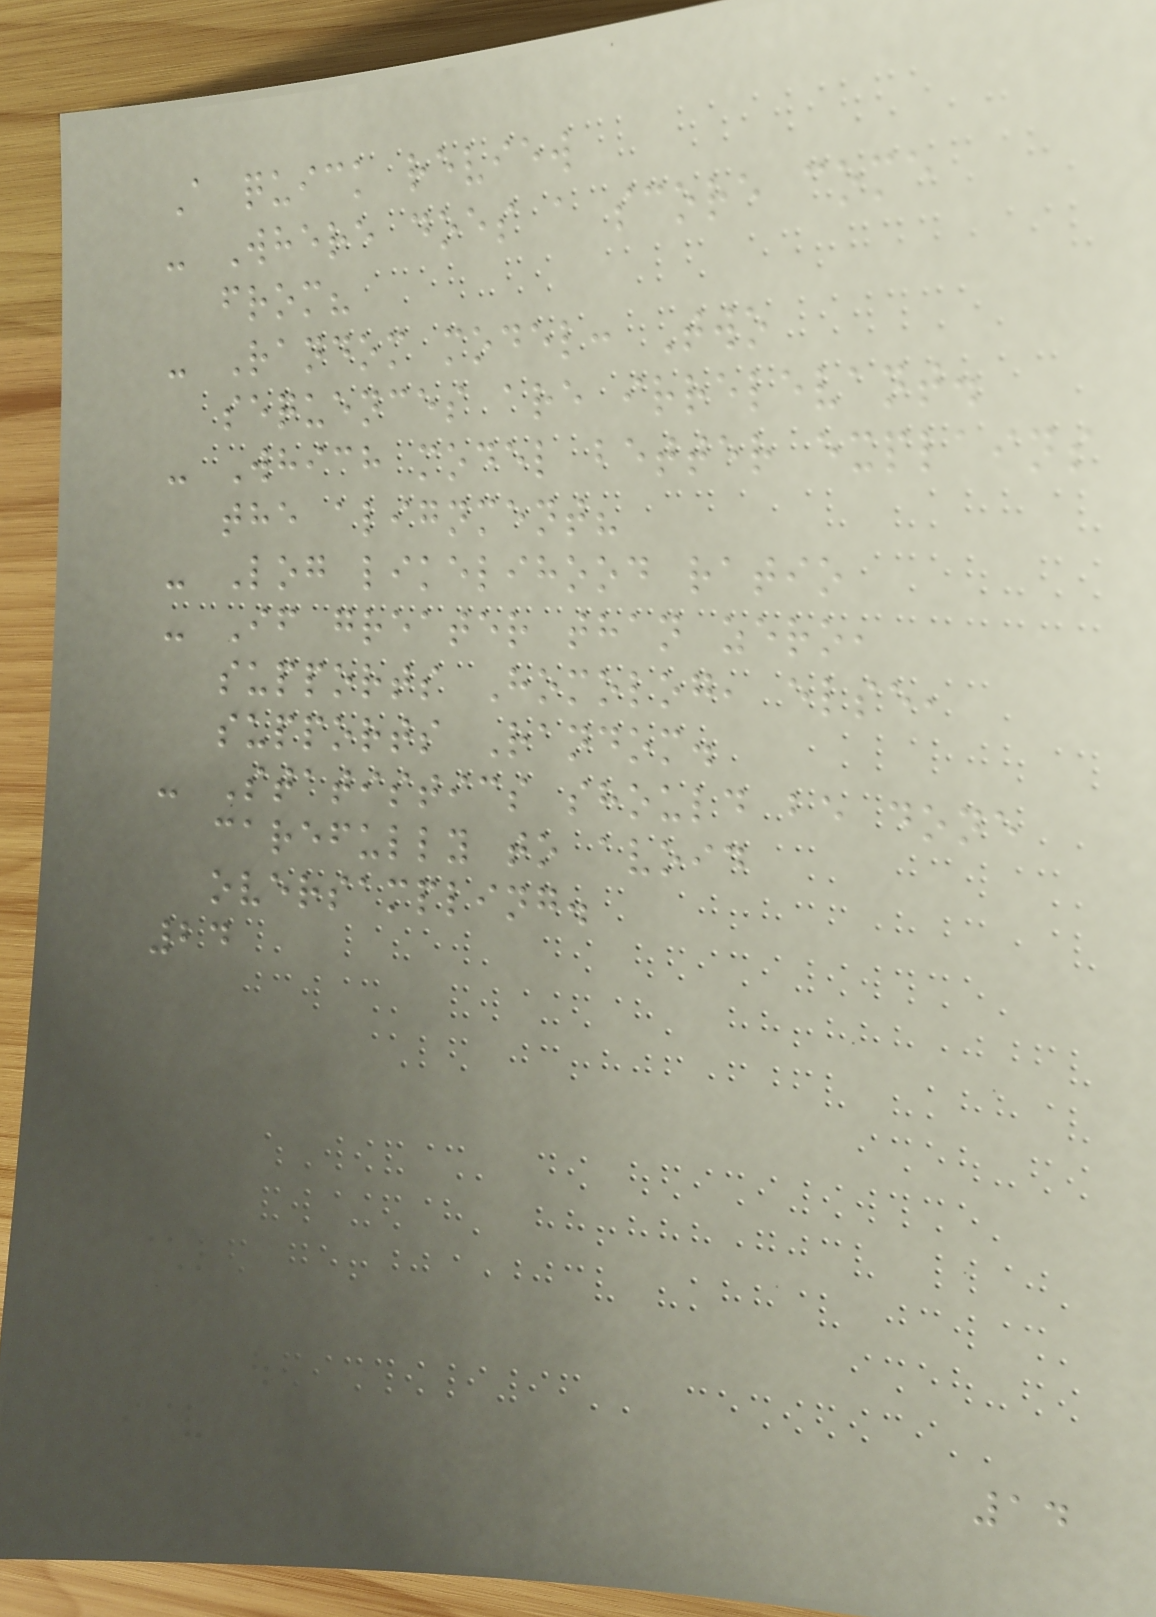A quick review
- Where does a score come
from?
- Random model: Two
sequences are irrelevant.
- Which model better explains
the alignment?
- Log likelihood ratio
- If greater than zero,
supports Homolog, else,
supports Random.
- Statistics should be done
carefully to avoid
oversampling.
24
14
